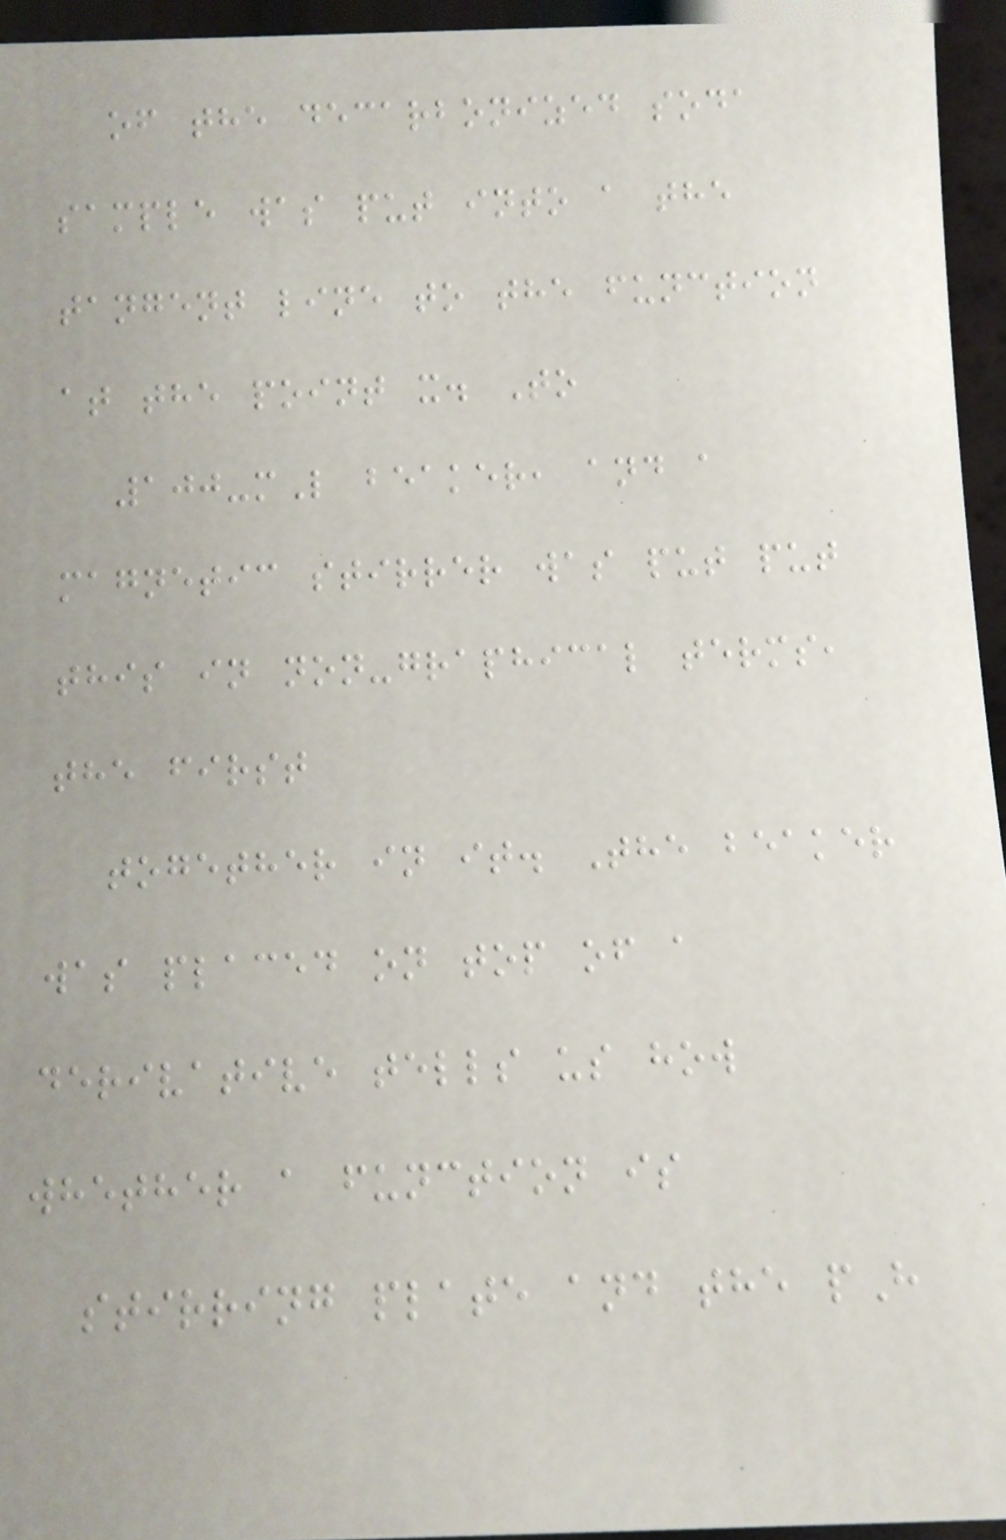of the decarbonized soda
sample was put into a the
tangent line to the function
at the point x. To
100-mL beaker, and a
magnetic stirrer was put put
this in non-graphical terms,
the first
together in it. The beaker
was placed on top of a
derivative tells us how
whether a function is
stirring plate and the pH
